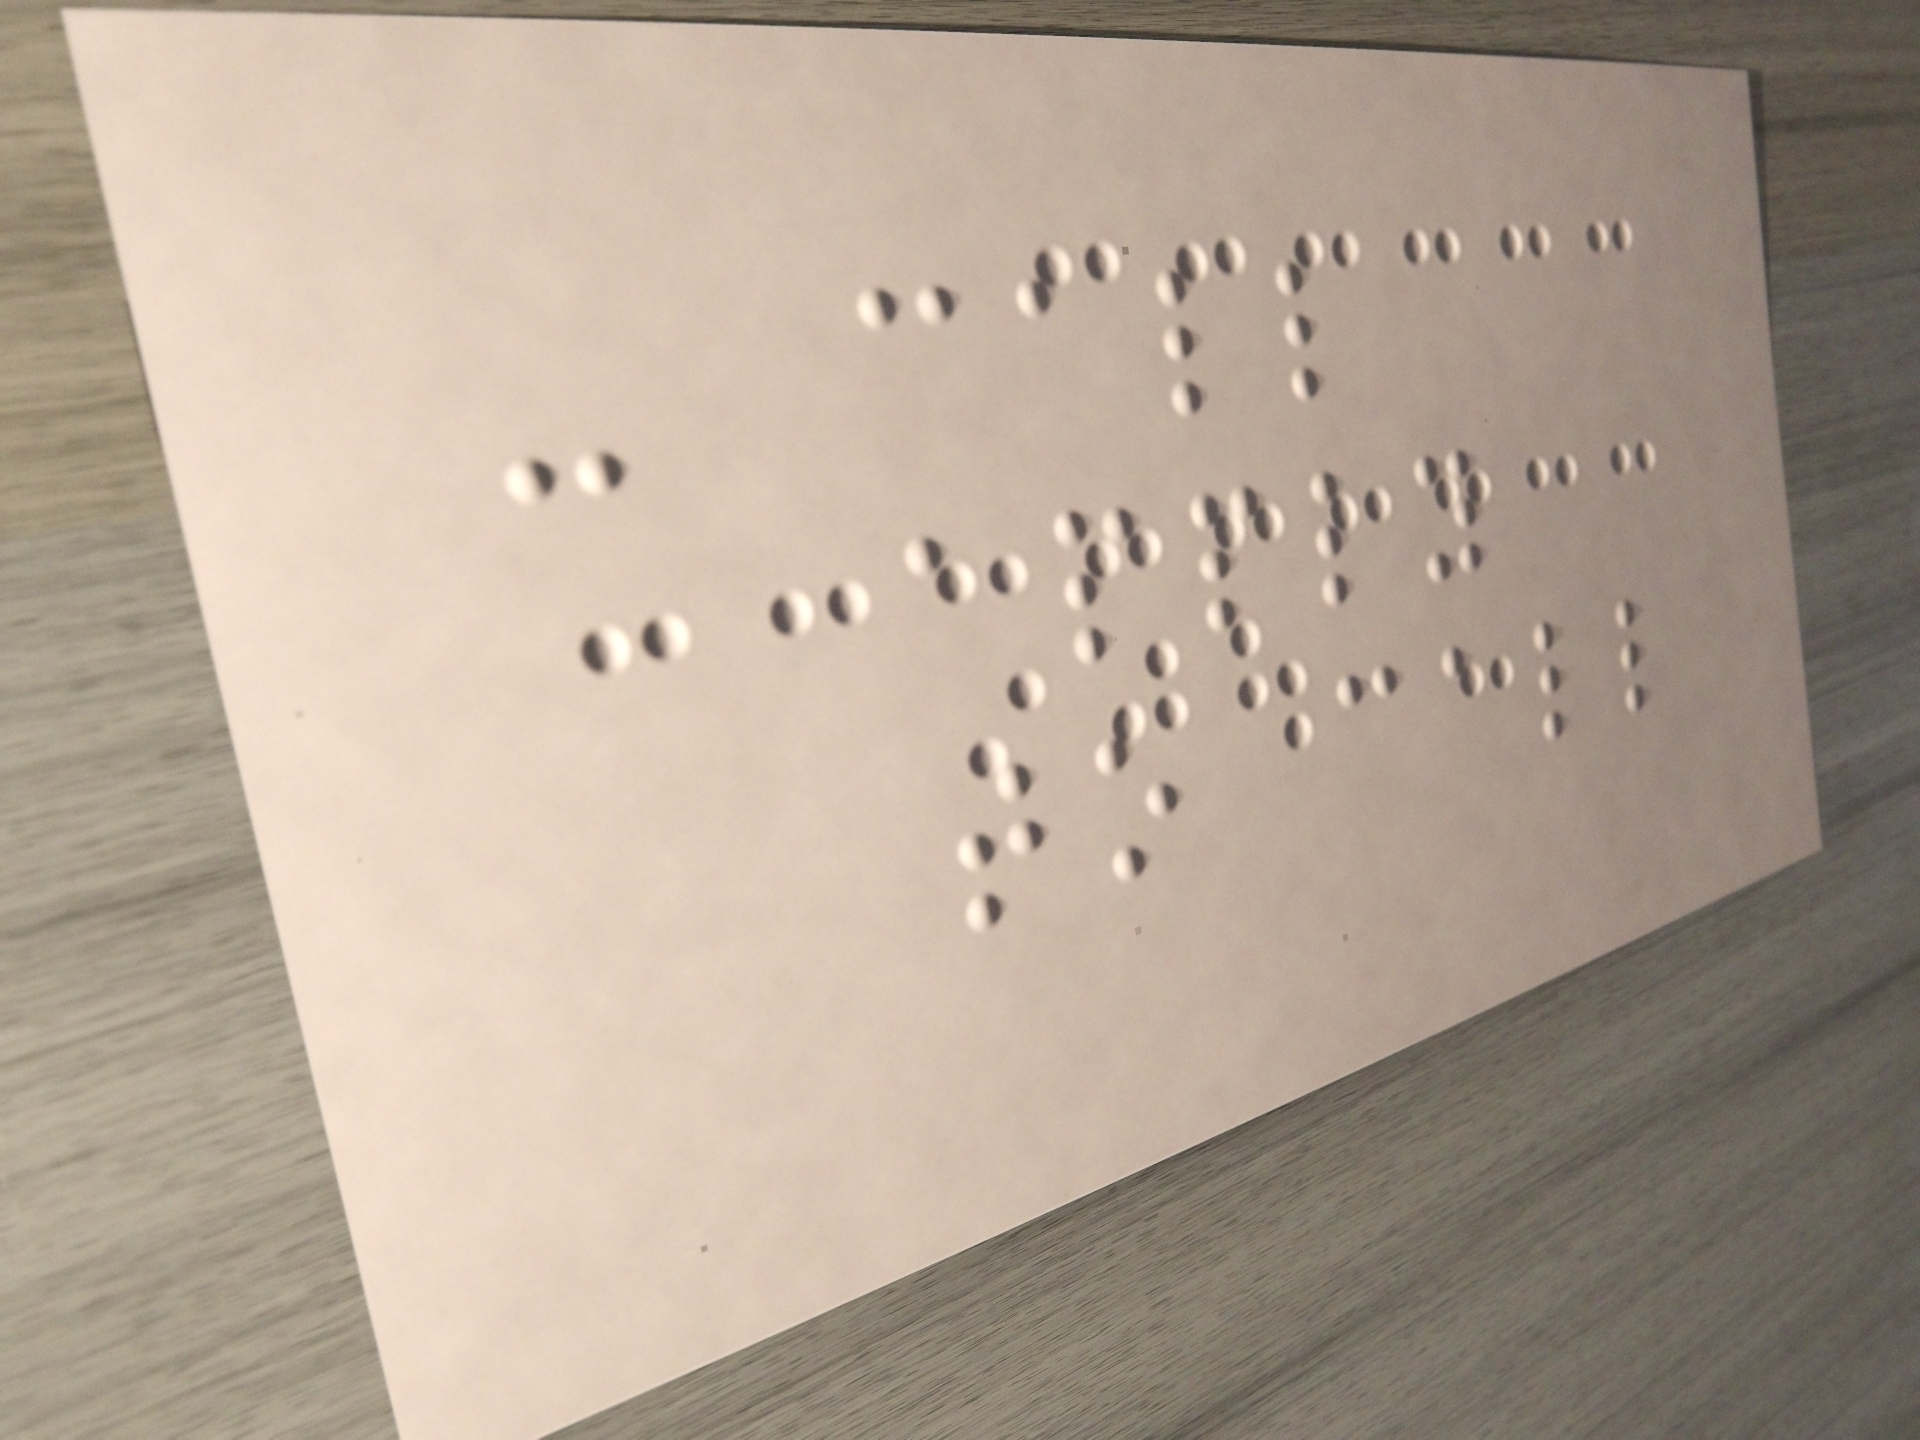- call
apply
to call
